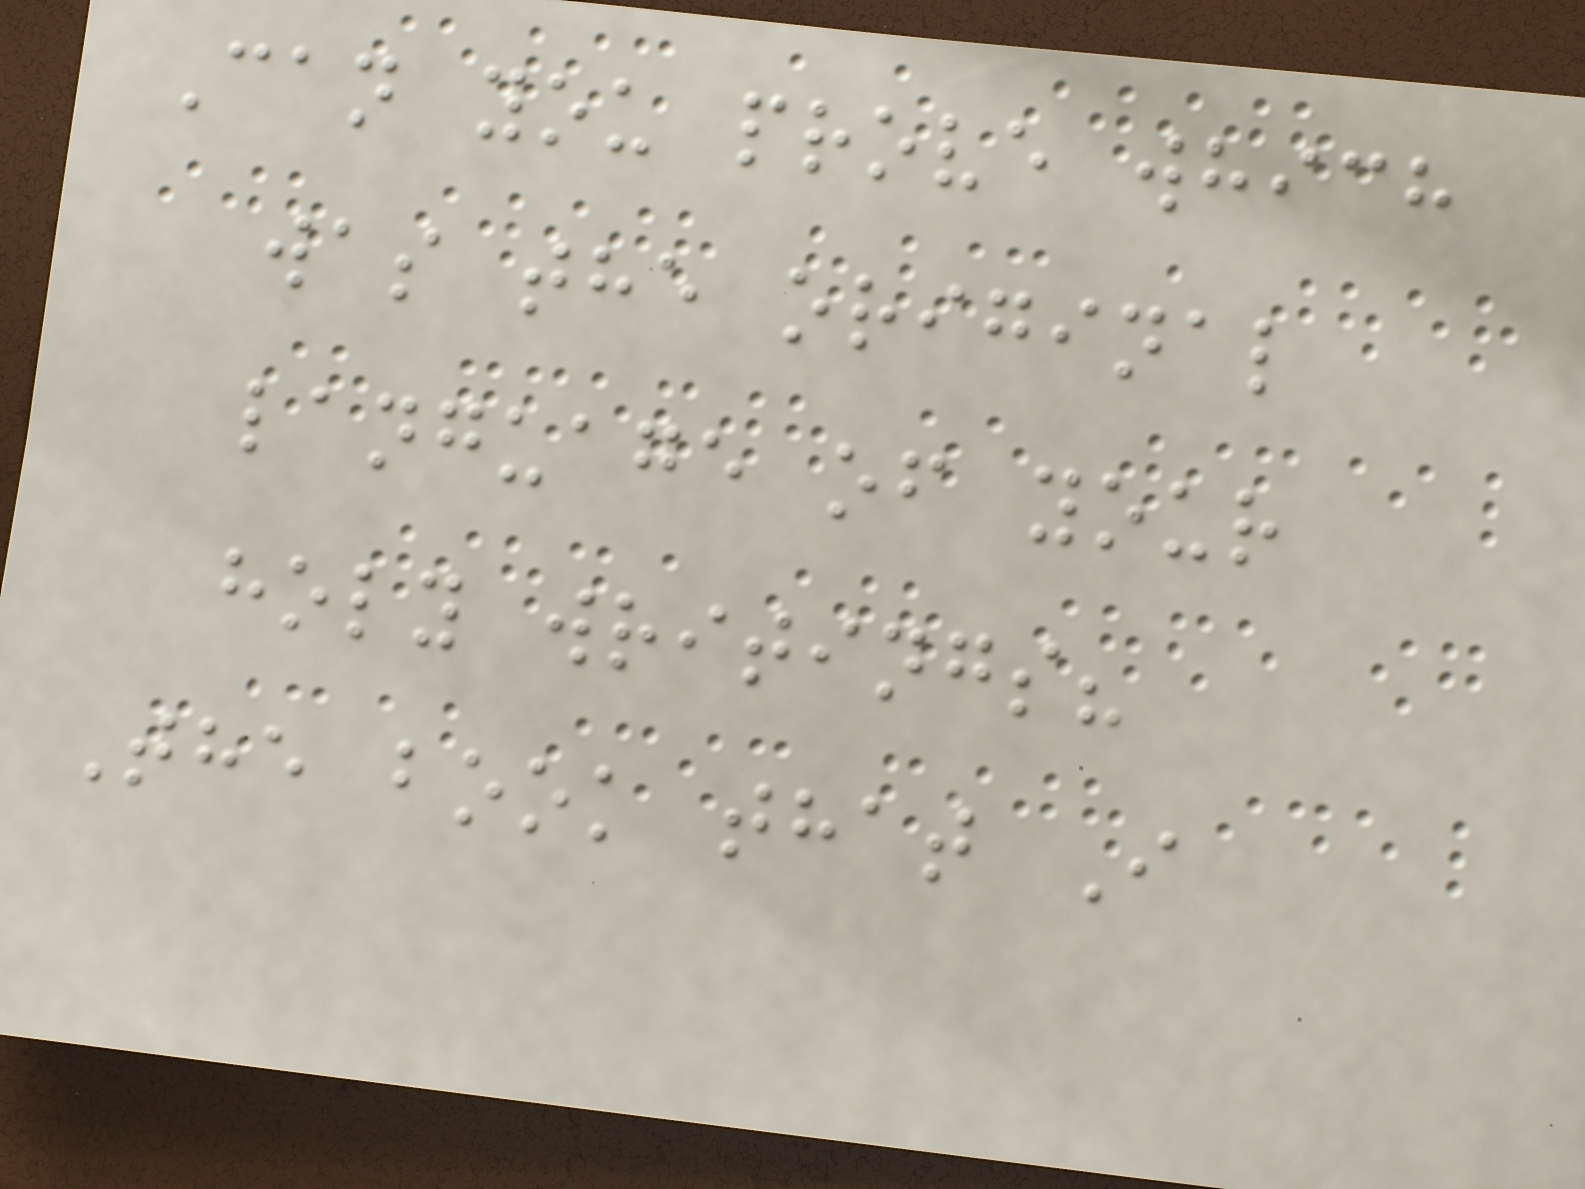Can you prove which
was the original
language of your
holy writings?
The book that I
